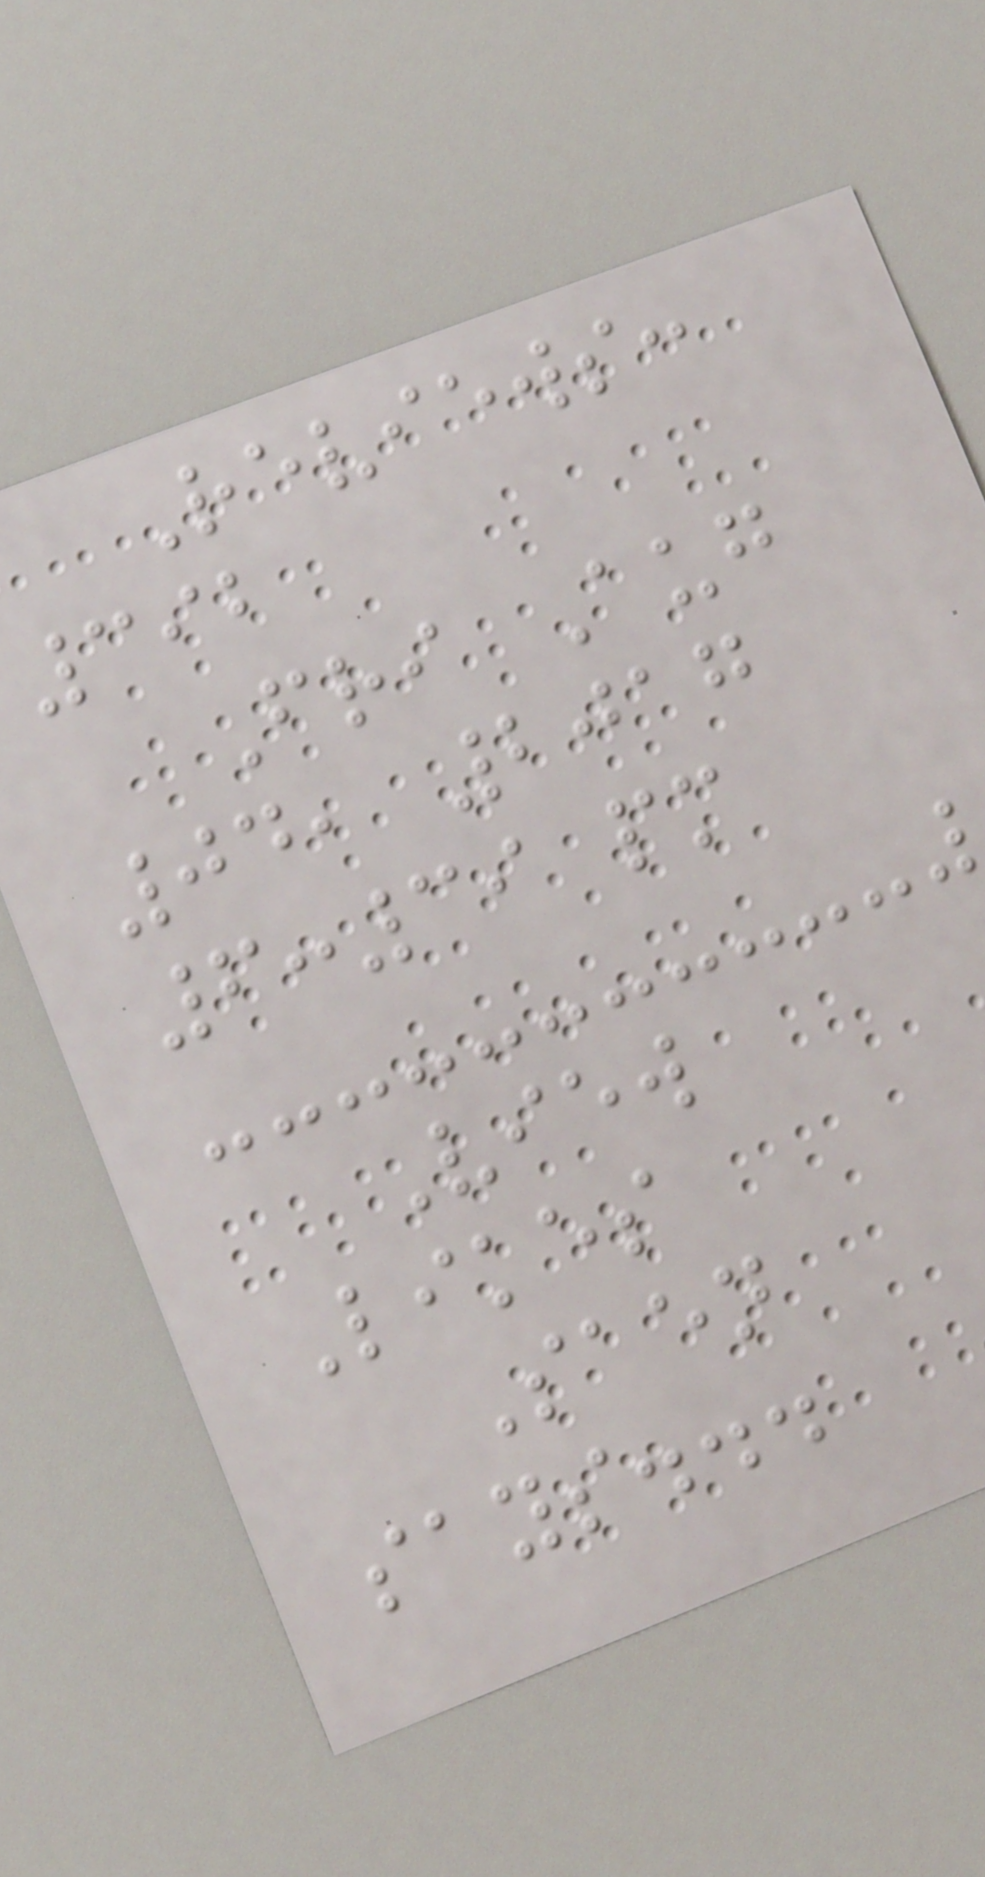Reviews:
392
Fri Aug
04, 2017
6:39 pm
View
Likes
Saen
says...
